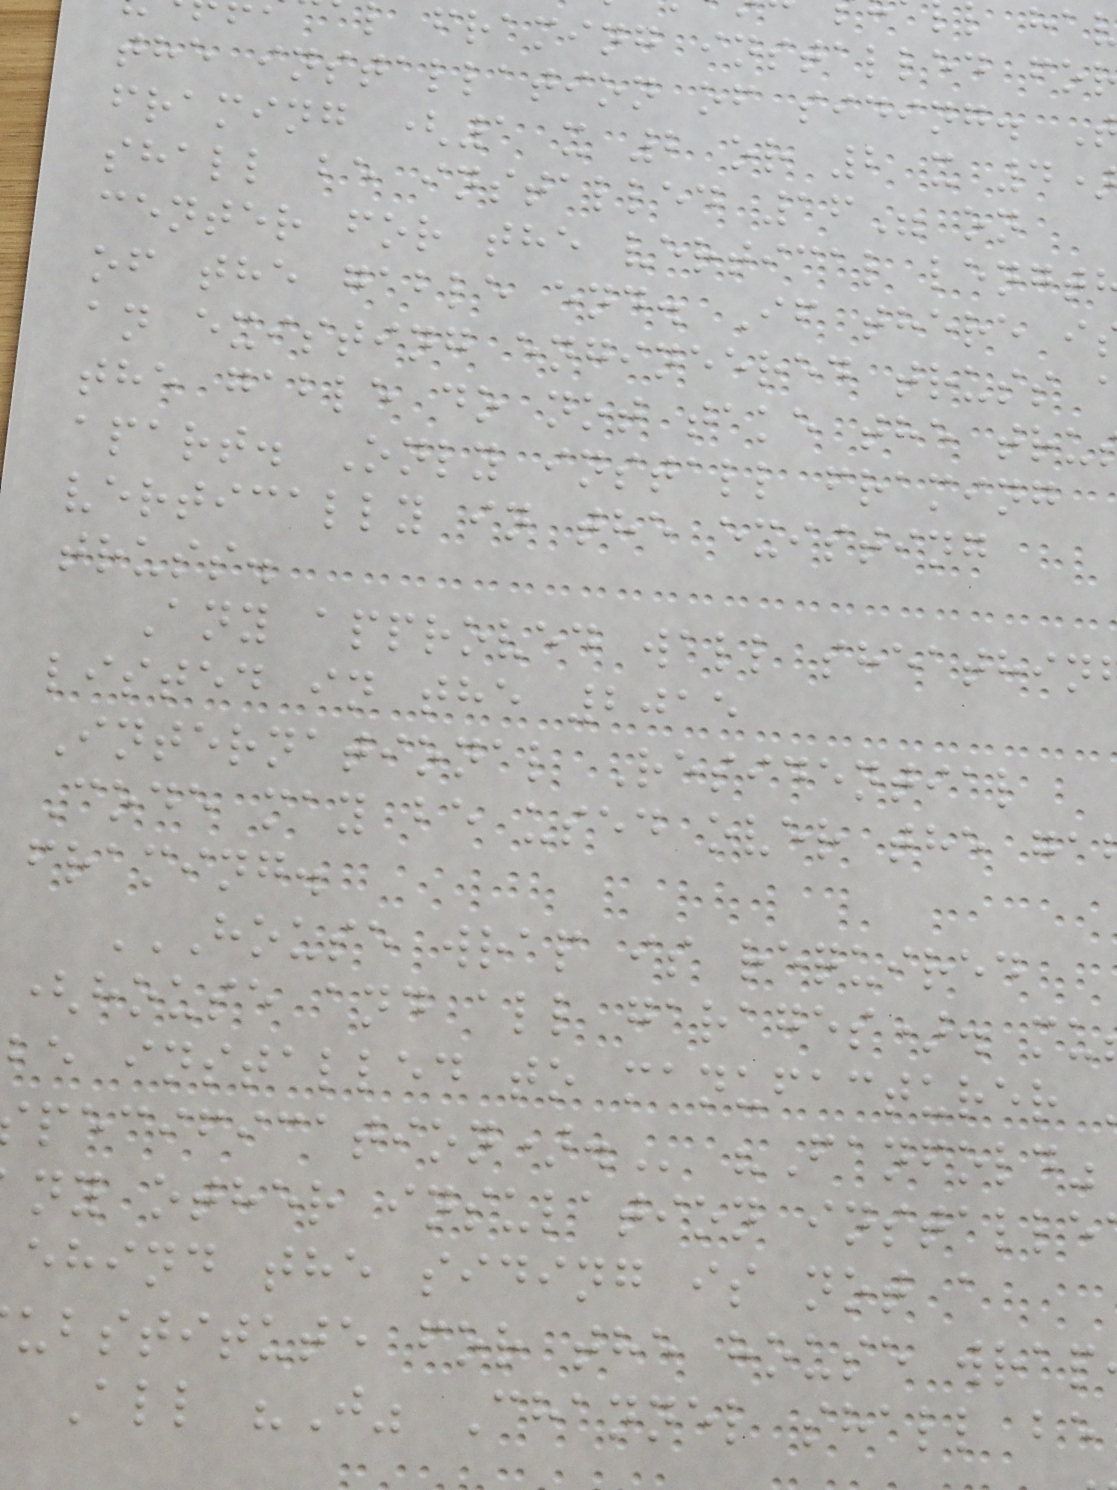framing installed fo
the installation of siding.
framing (1 x 2 or 2 x 4
shall be installed 16" on
center for the vertical lengt
of the gable end. If there i
an existing engineered truss
the gable do not take the tru
apart. Only install framing
vertically in the existing
truss.
Any approved wall sheathin
listed in the 2015
International Residential
Code may be used over the ga
framing.
HOUSE WRAP IS REQUIRED
(house and all garages).
be installed to manufacturer
"Fanfold"
ny other insulation installe
ehind the siding is not a
ubstitute for the house wrap
All "J" Channel shall be
